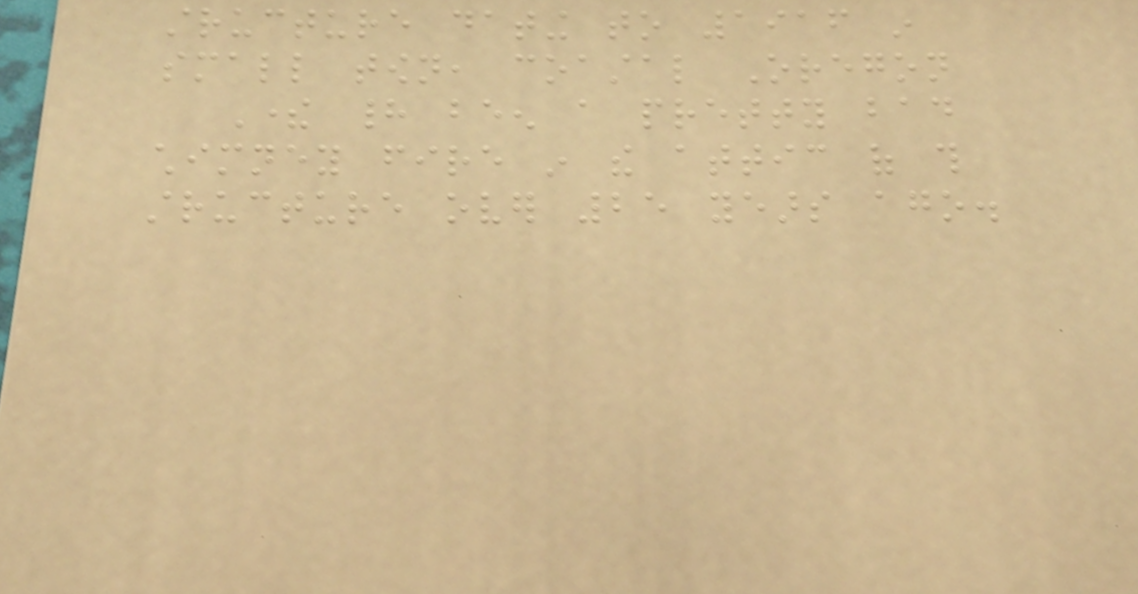structure dating to 1916 in
small town, coastal Oregon
There had been a pretty bad
chimney fire in the attic of this
structure over 25 years ago.
